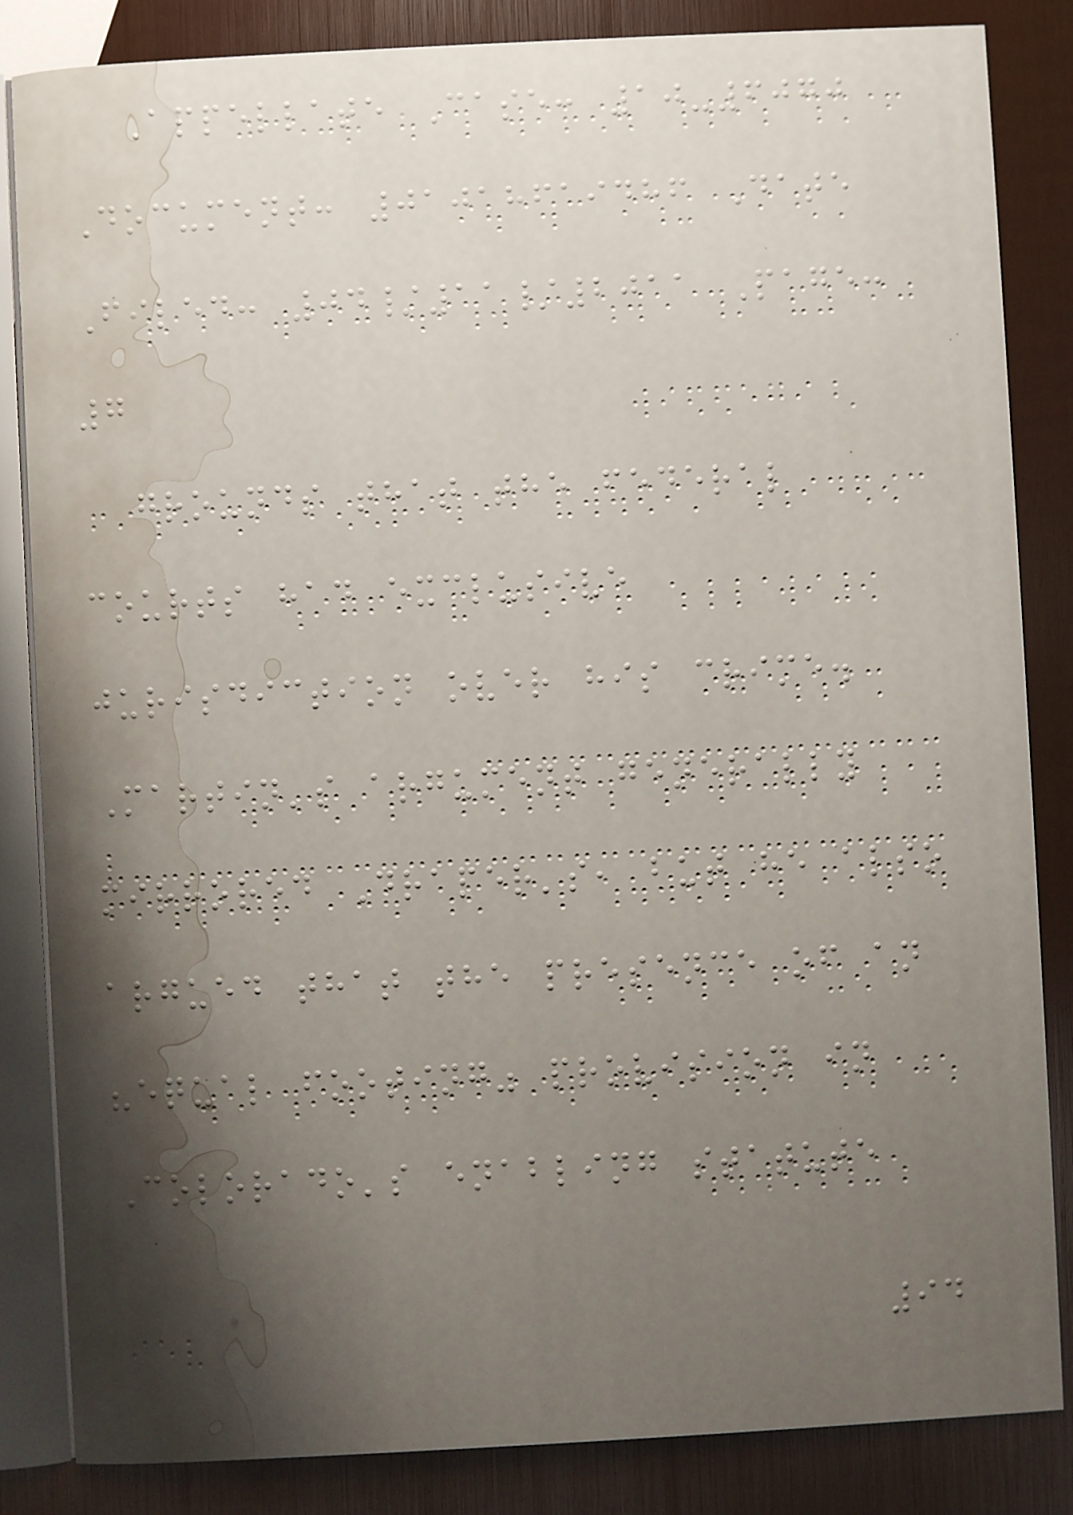Appellate Case: 10-6070
Document: 01018619486 Date
Filed: 04/11/2011 Page:
7
grounds that the federal
courts had exclusive
jurisdiction over his crime.
Martin's argument generally
mirrored Draper's, but he also
argued that the presence of an
"equal footing" provision in
Colorado's enabling statute
94
